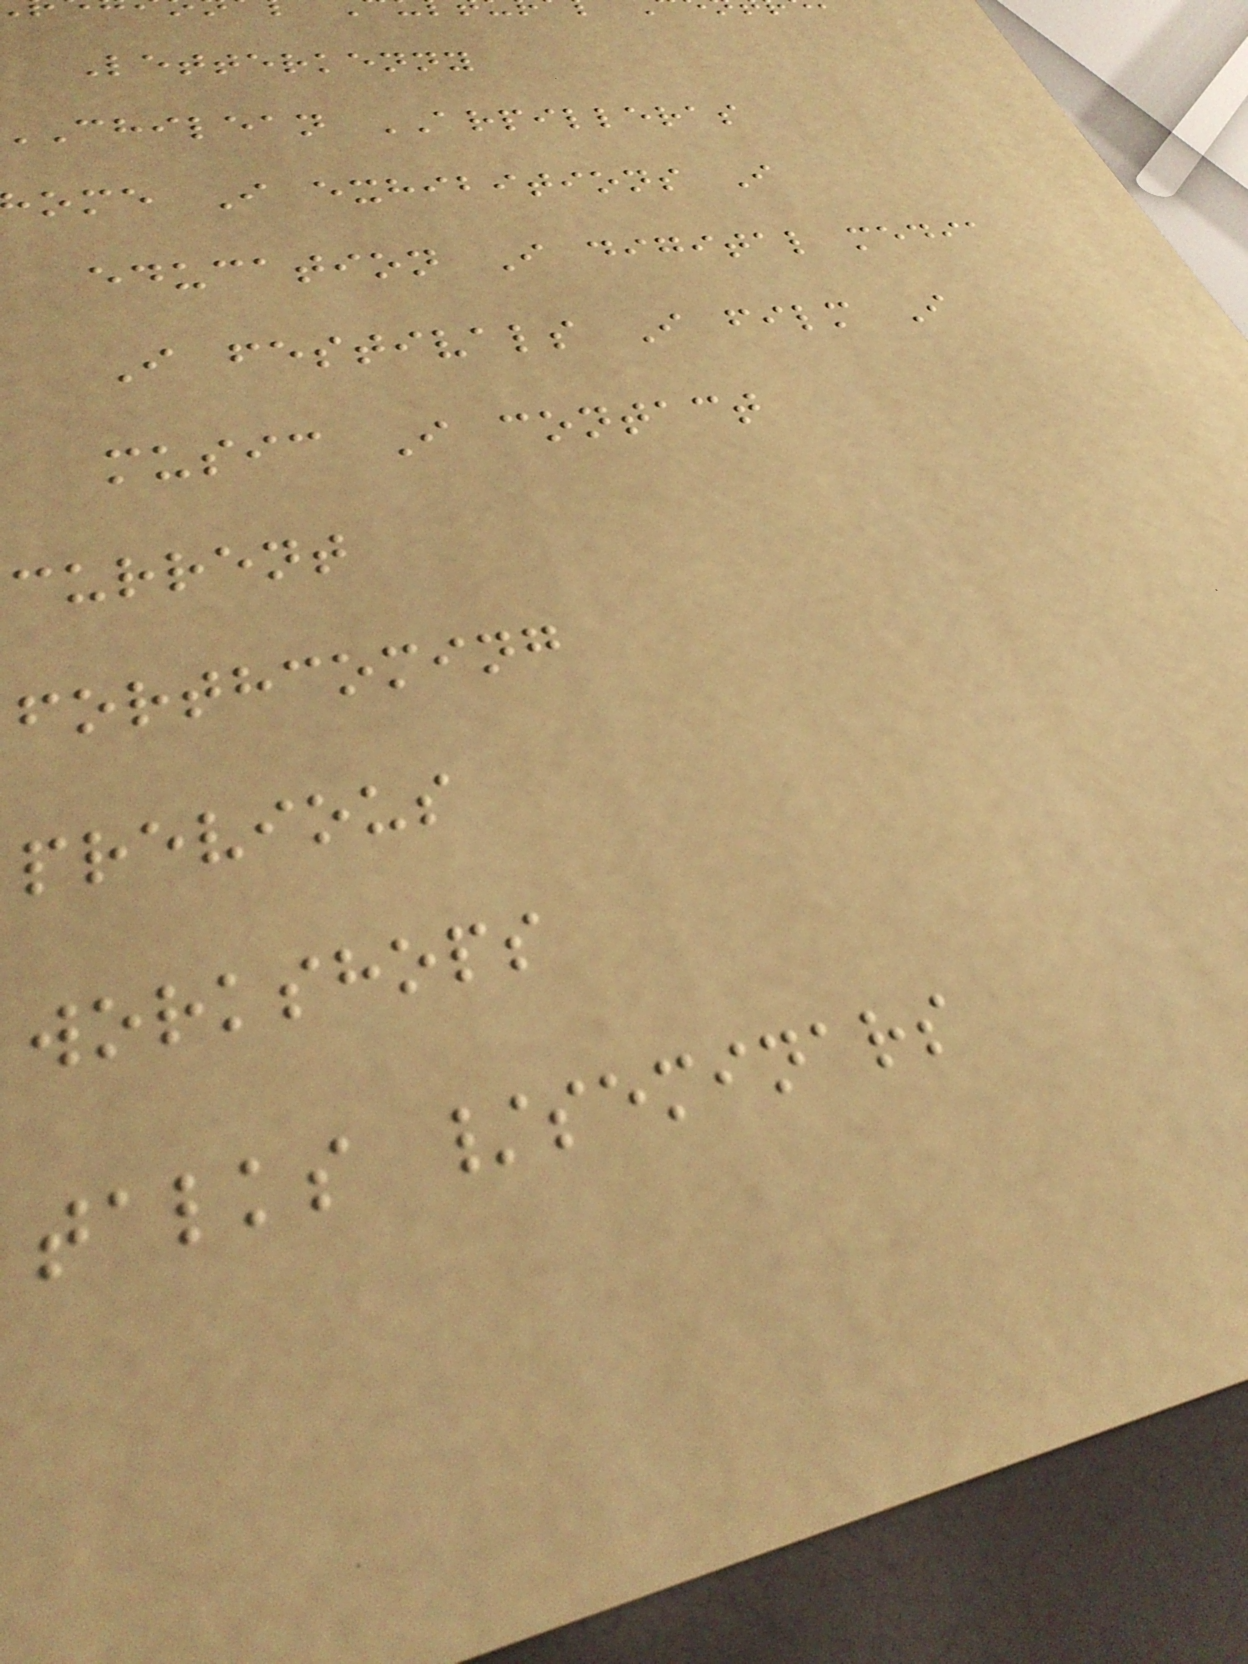Letterkenny
chilean ARPILLERAS
ome I exhibitions I
education I digital media
I festivals I film I
music I contact
current
forthcoming
previous
workshops
talks /seminars
